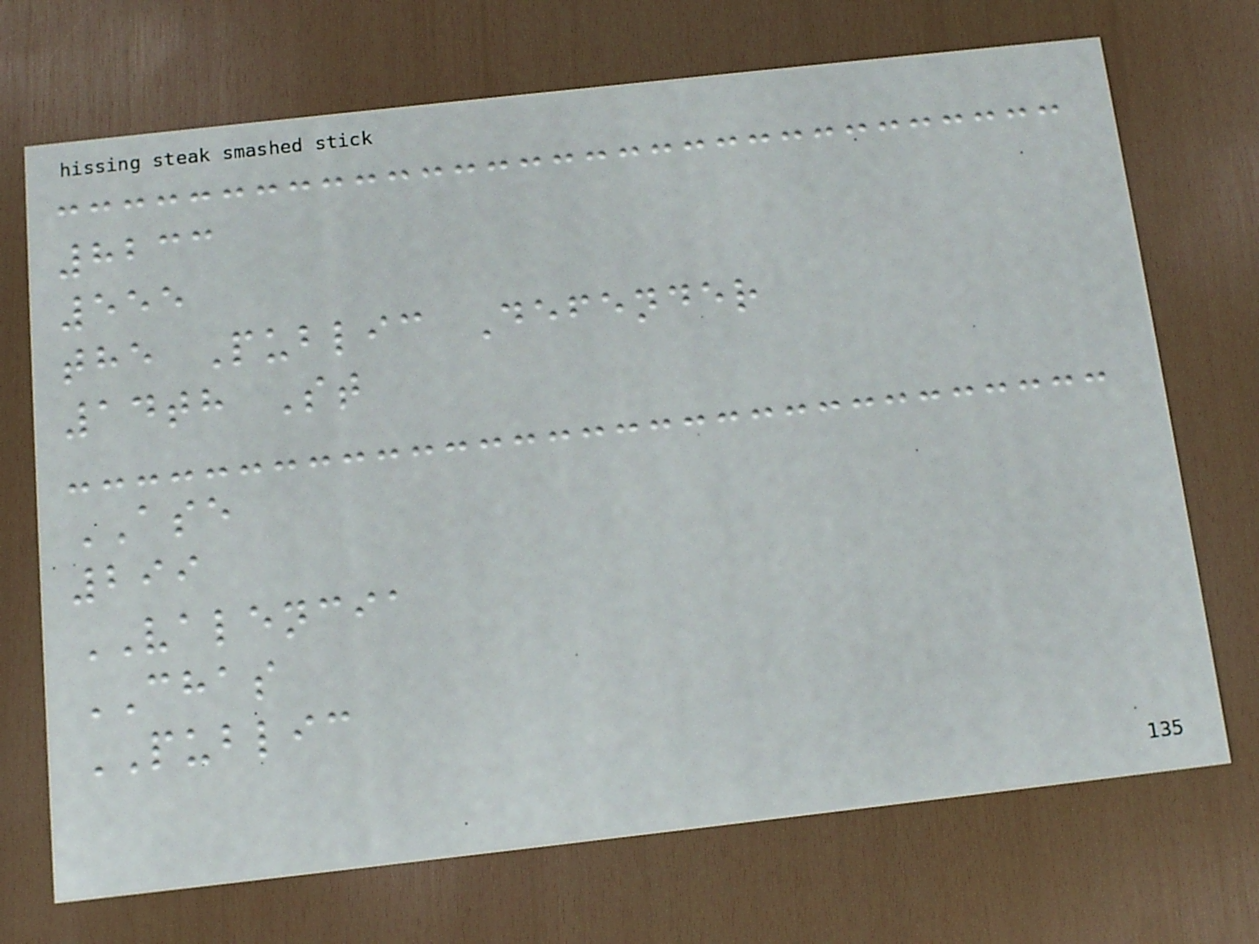8233
555
the Public Defender
14th St
ASE
299
VALENCIA
CHAS
PUBLIC
